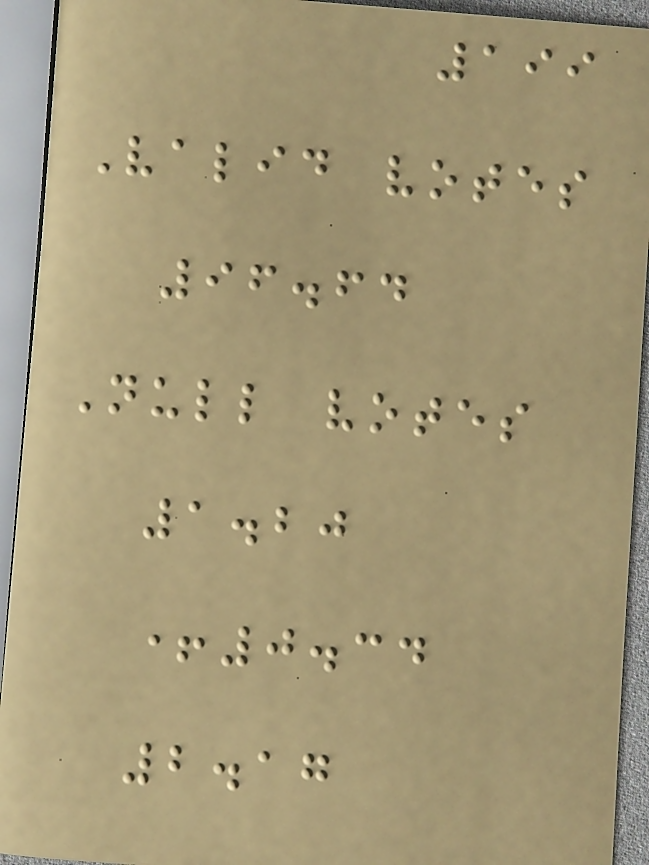199
Valid votes
96.64
Null votes
1.20
+0.34
2.17
